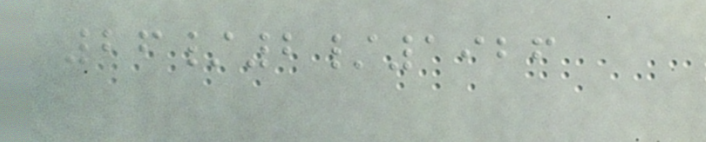26/2/1926
